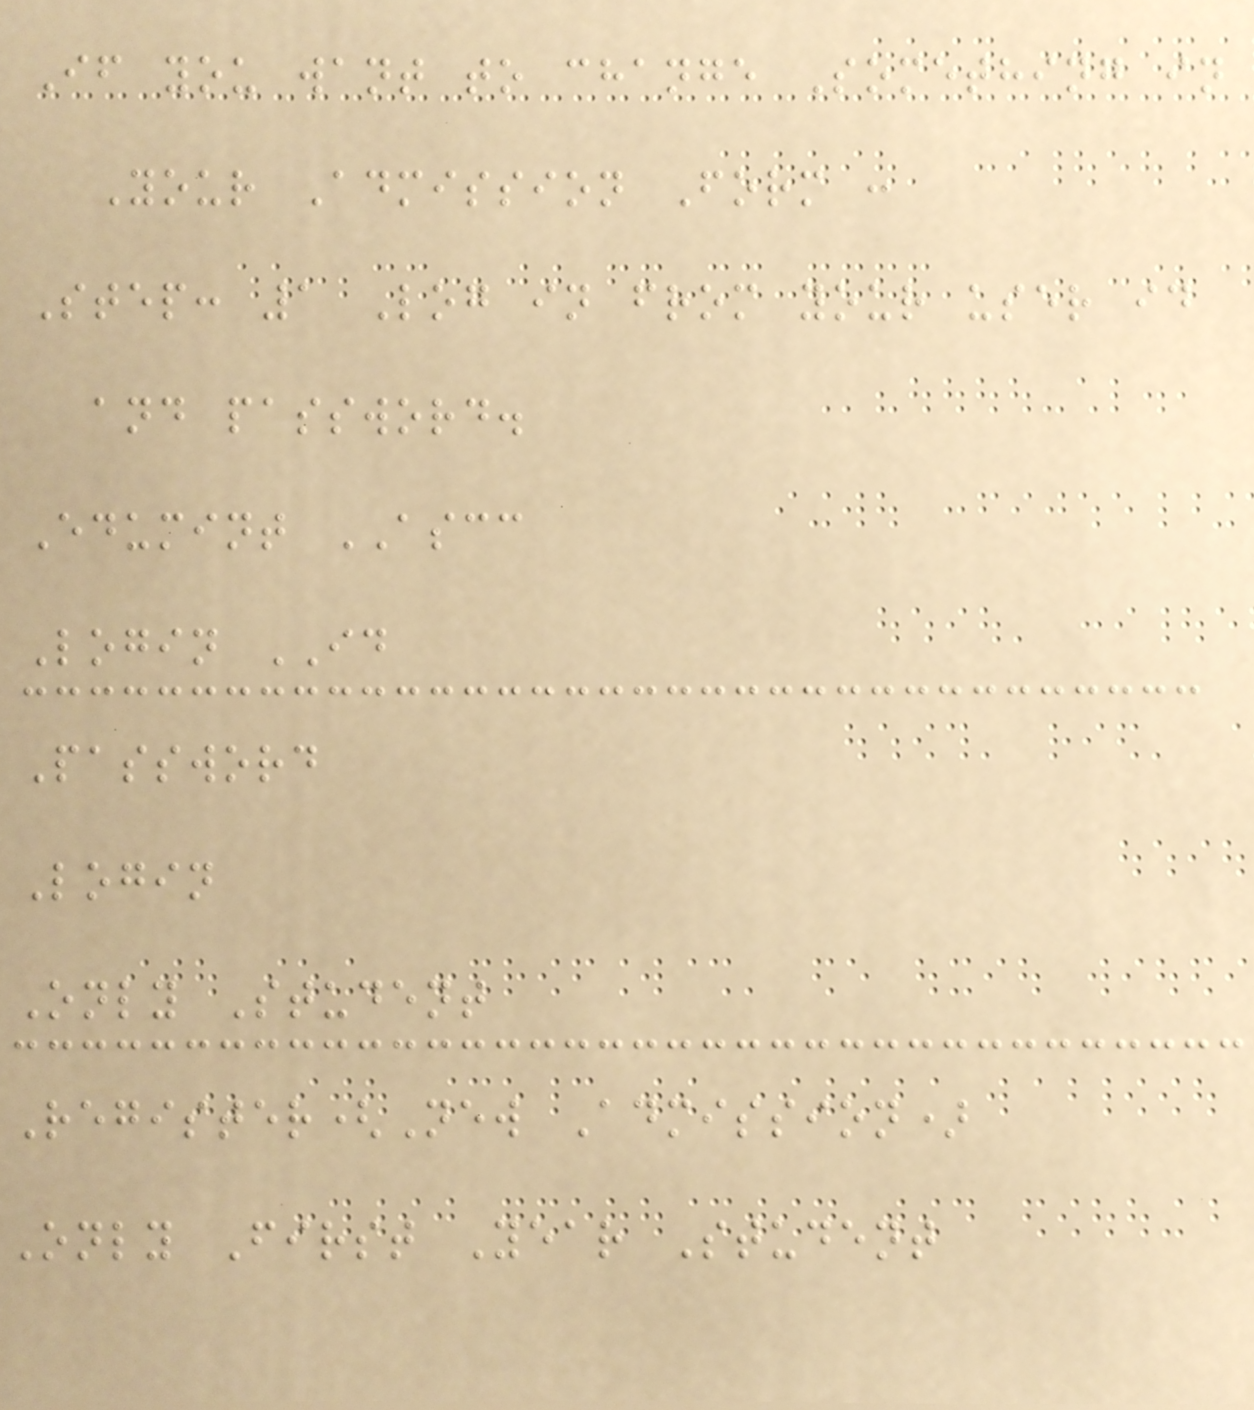If you want to change Something in
Your Admission Form :
Step: 1 Log in from your user id
and password.
Edumint ASCC
Login ID
Password
Login
Only Student
Register(New Admission)
Only First Year Student
